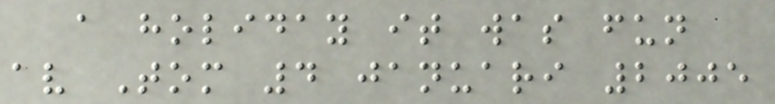a holiday it was fun
av Tom 4 januari 2005
